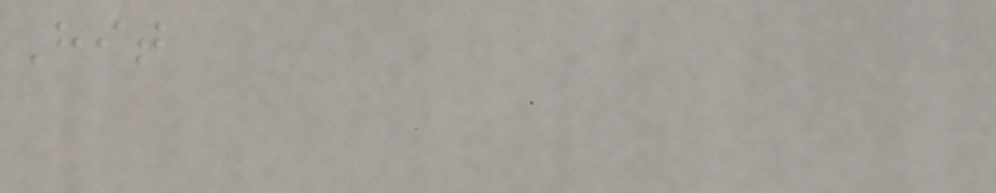Hit
